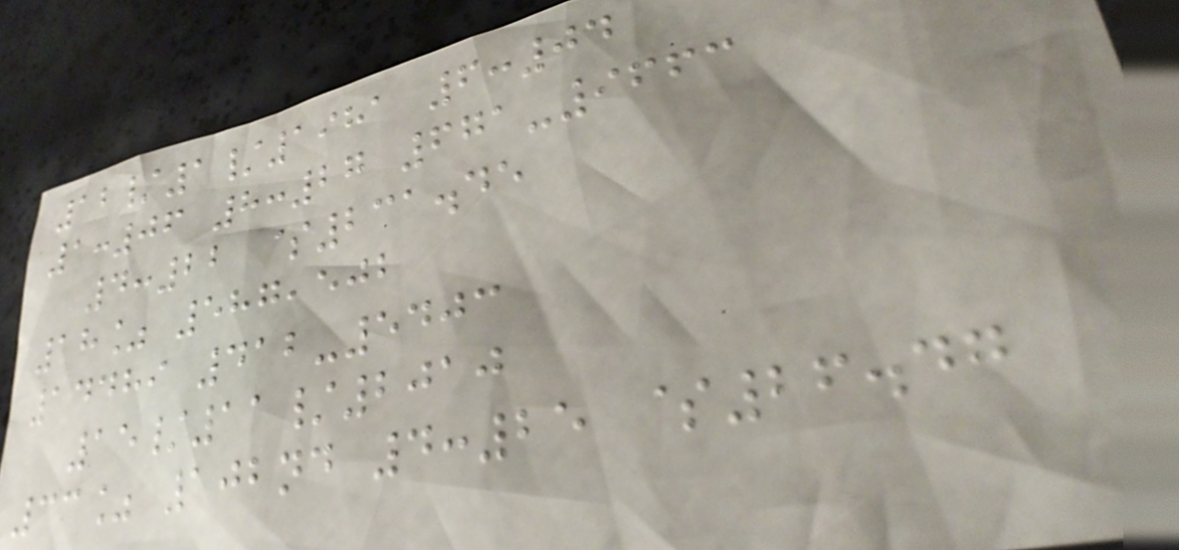12/1/1981 6:04
1:06 8:27 671-9663
4:22 $231.45
18% 587,502
14489 412-5403
15/11/2010
33% 102nd 4:25 $26.47
